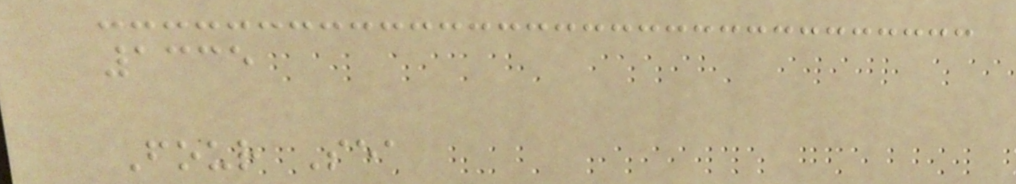1335
Four Sea
